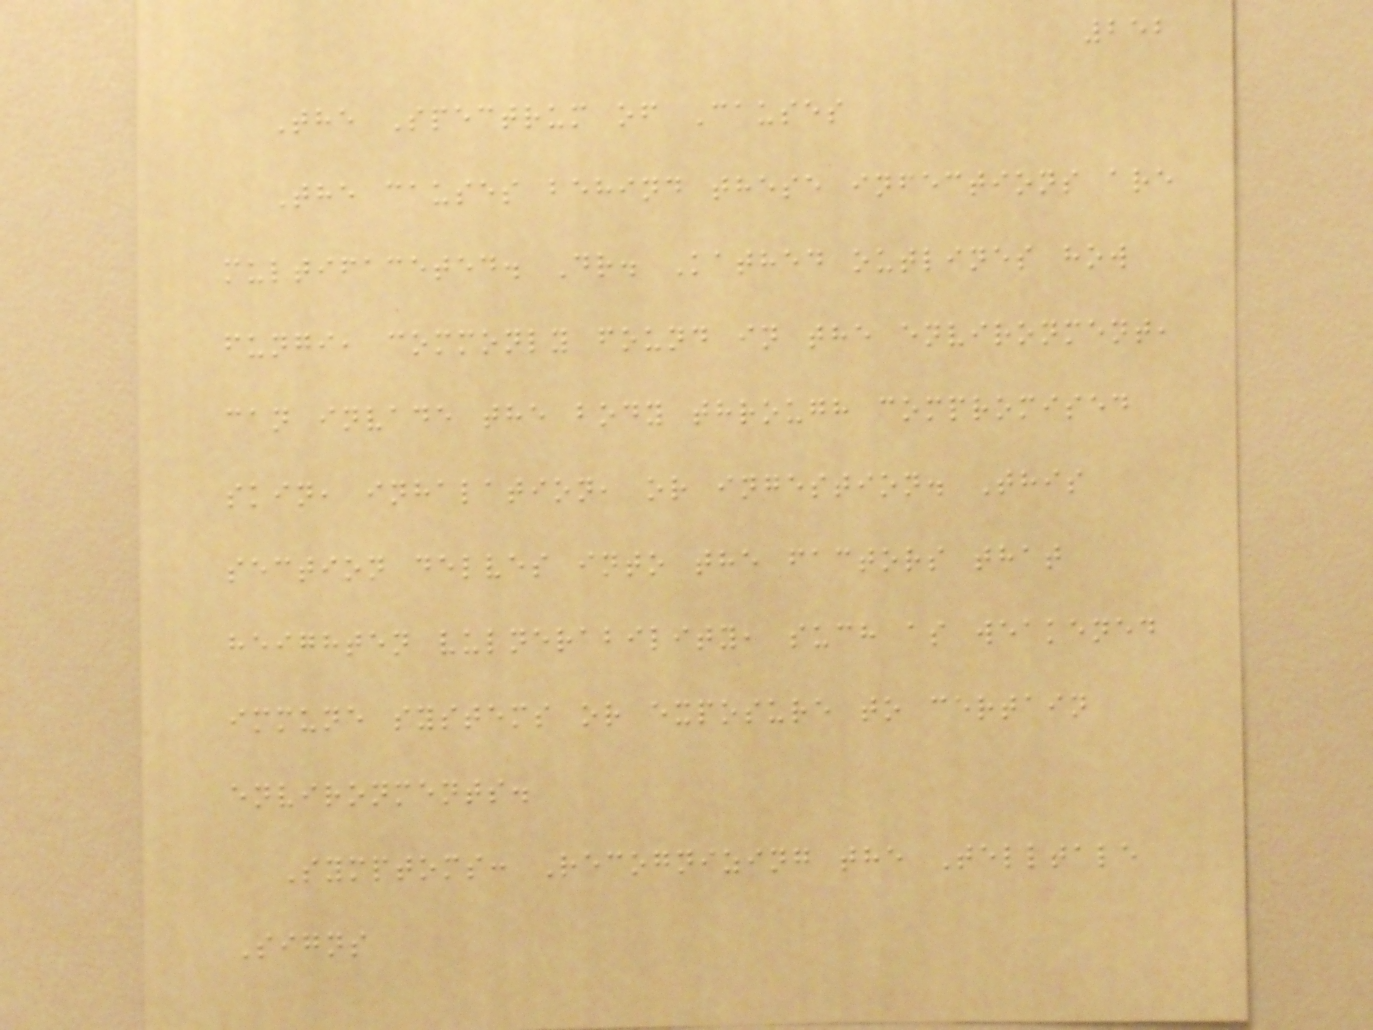252
The Spectrum of Causes
The causes behind these infections are
multifaceted. Dr. Kathed outlines how
fungi, commonly found in the environment,
can invade the body through compromised
skin, inhalation, or ingestion. This
section delves into the factors that
heighten vulnerability, such as weakened
immune systems or exposure to certain
environments.
Symptoms: Recognizing the Telltale
Signs
